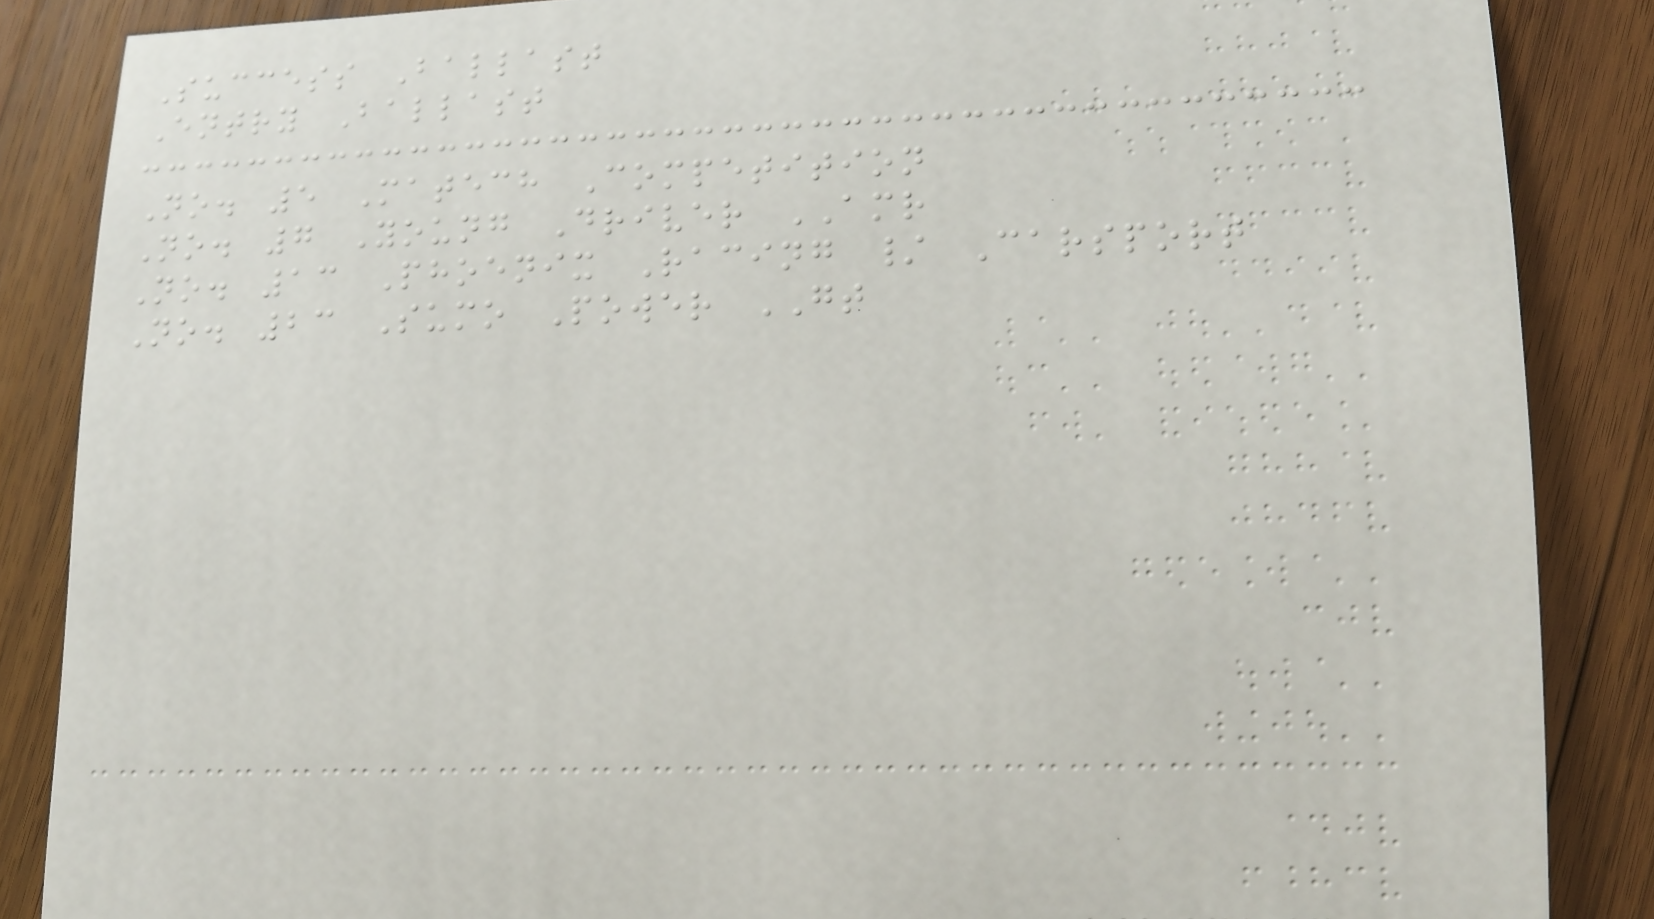Success Ballast
Entry Ballast
No. 5 Matech Competition
No. 7 Young Driver AMR
No. 13 Phoenix Racing / Carsport
No. 23 Sumo Power GT
